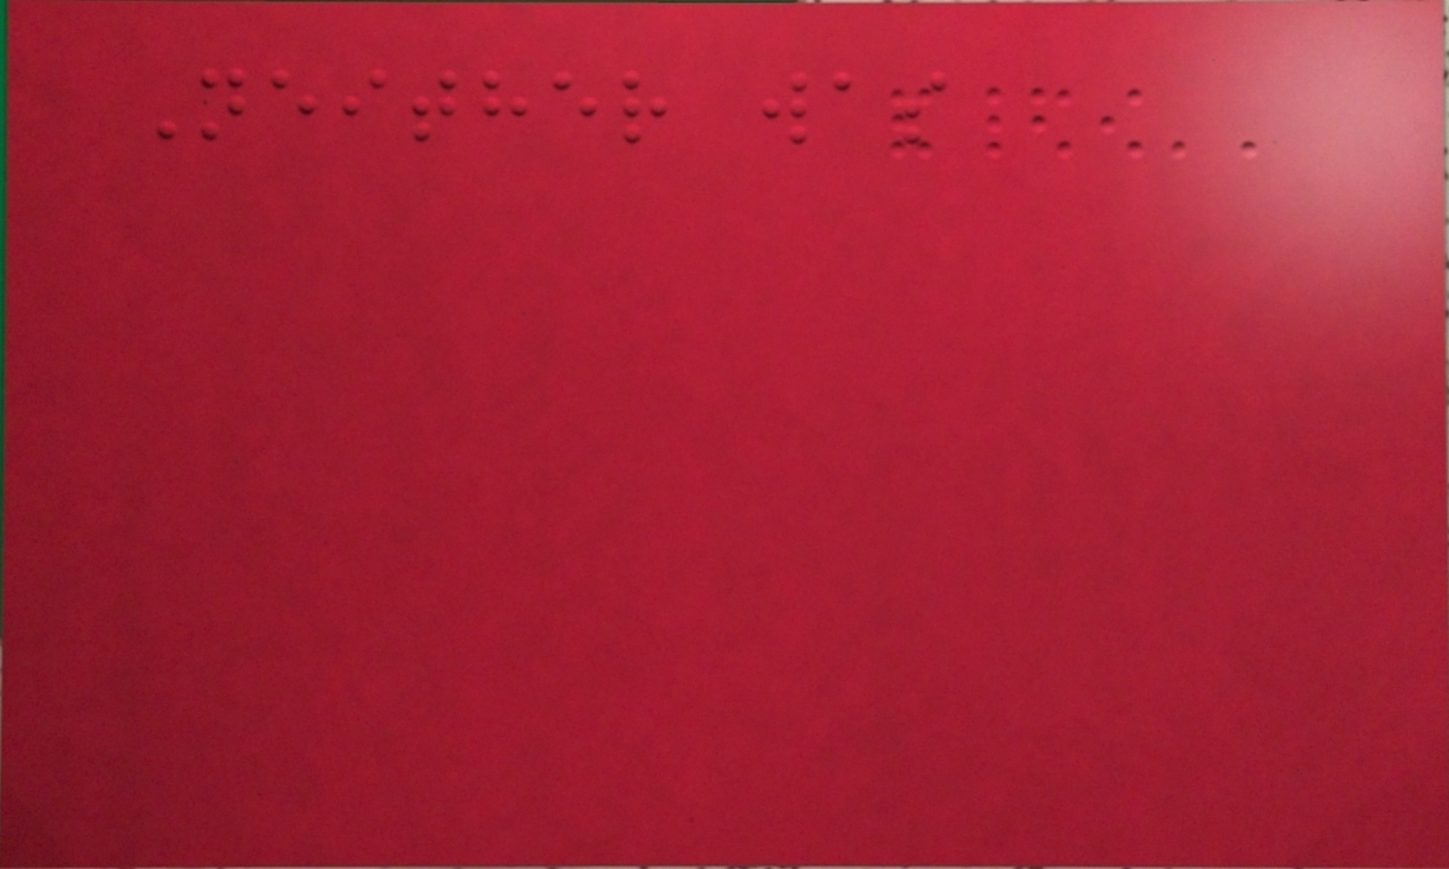Neither was
